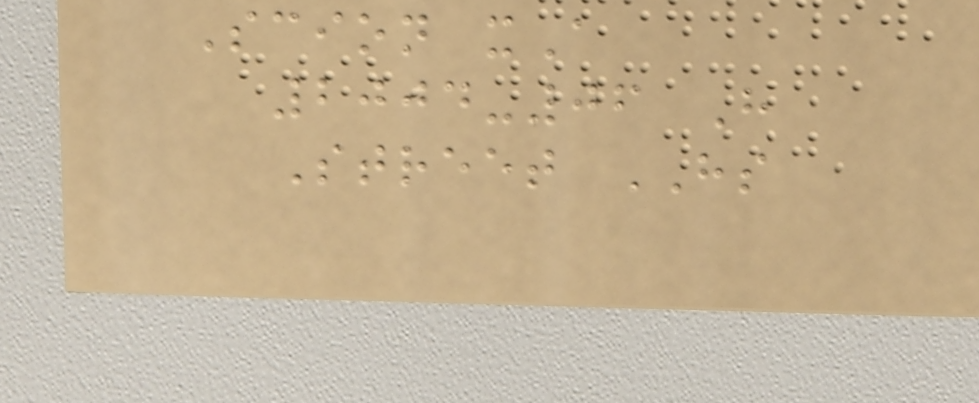Scion xA
2004-06 H
Street HS
